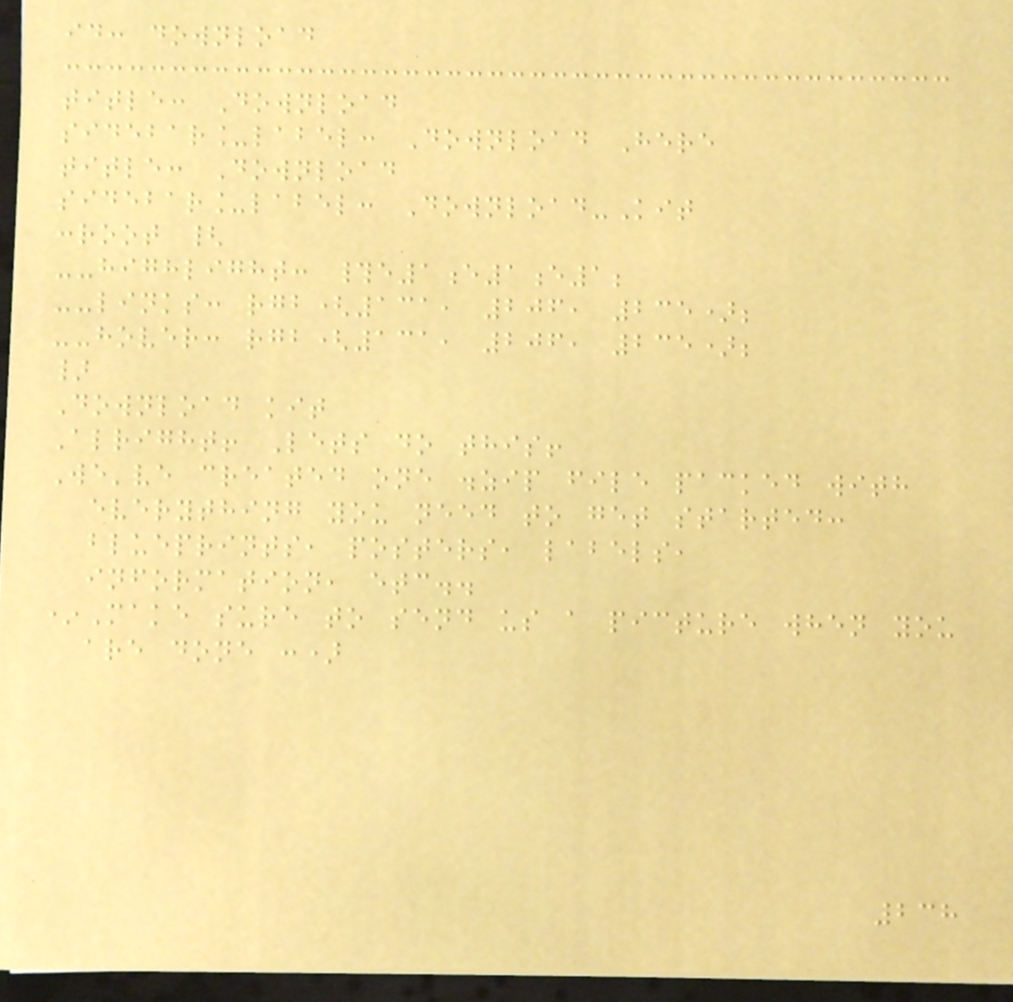id: download
title: Download
sidebar_label: Download Here
title: Download
sidebar_label: Download-Kit
:root {
--highlight: #e1e1e1;
--links: rgb(131, 206, 235);
--hover: rgb(131, 206, 235);
}
Download kit
Alright! Lets do this!
We've created one .zip file packed with
everything you need to get started:
blueprints, posters, labels,
information, etc..
*Make sure to send us a picture when you
are done :)
238
